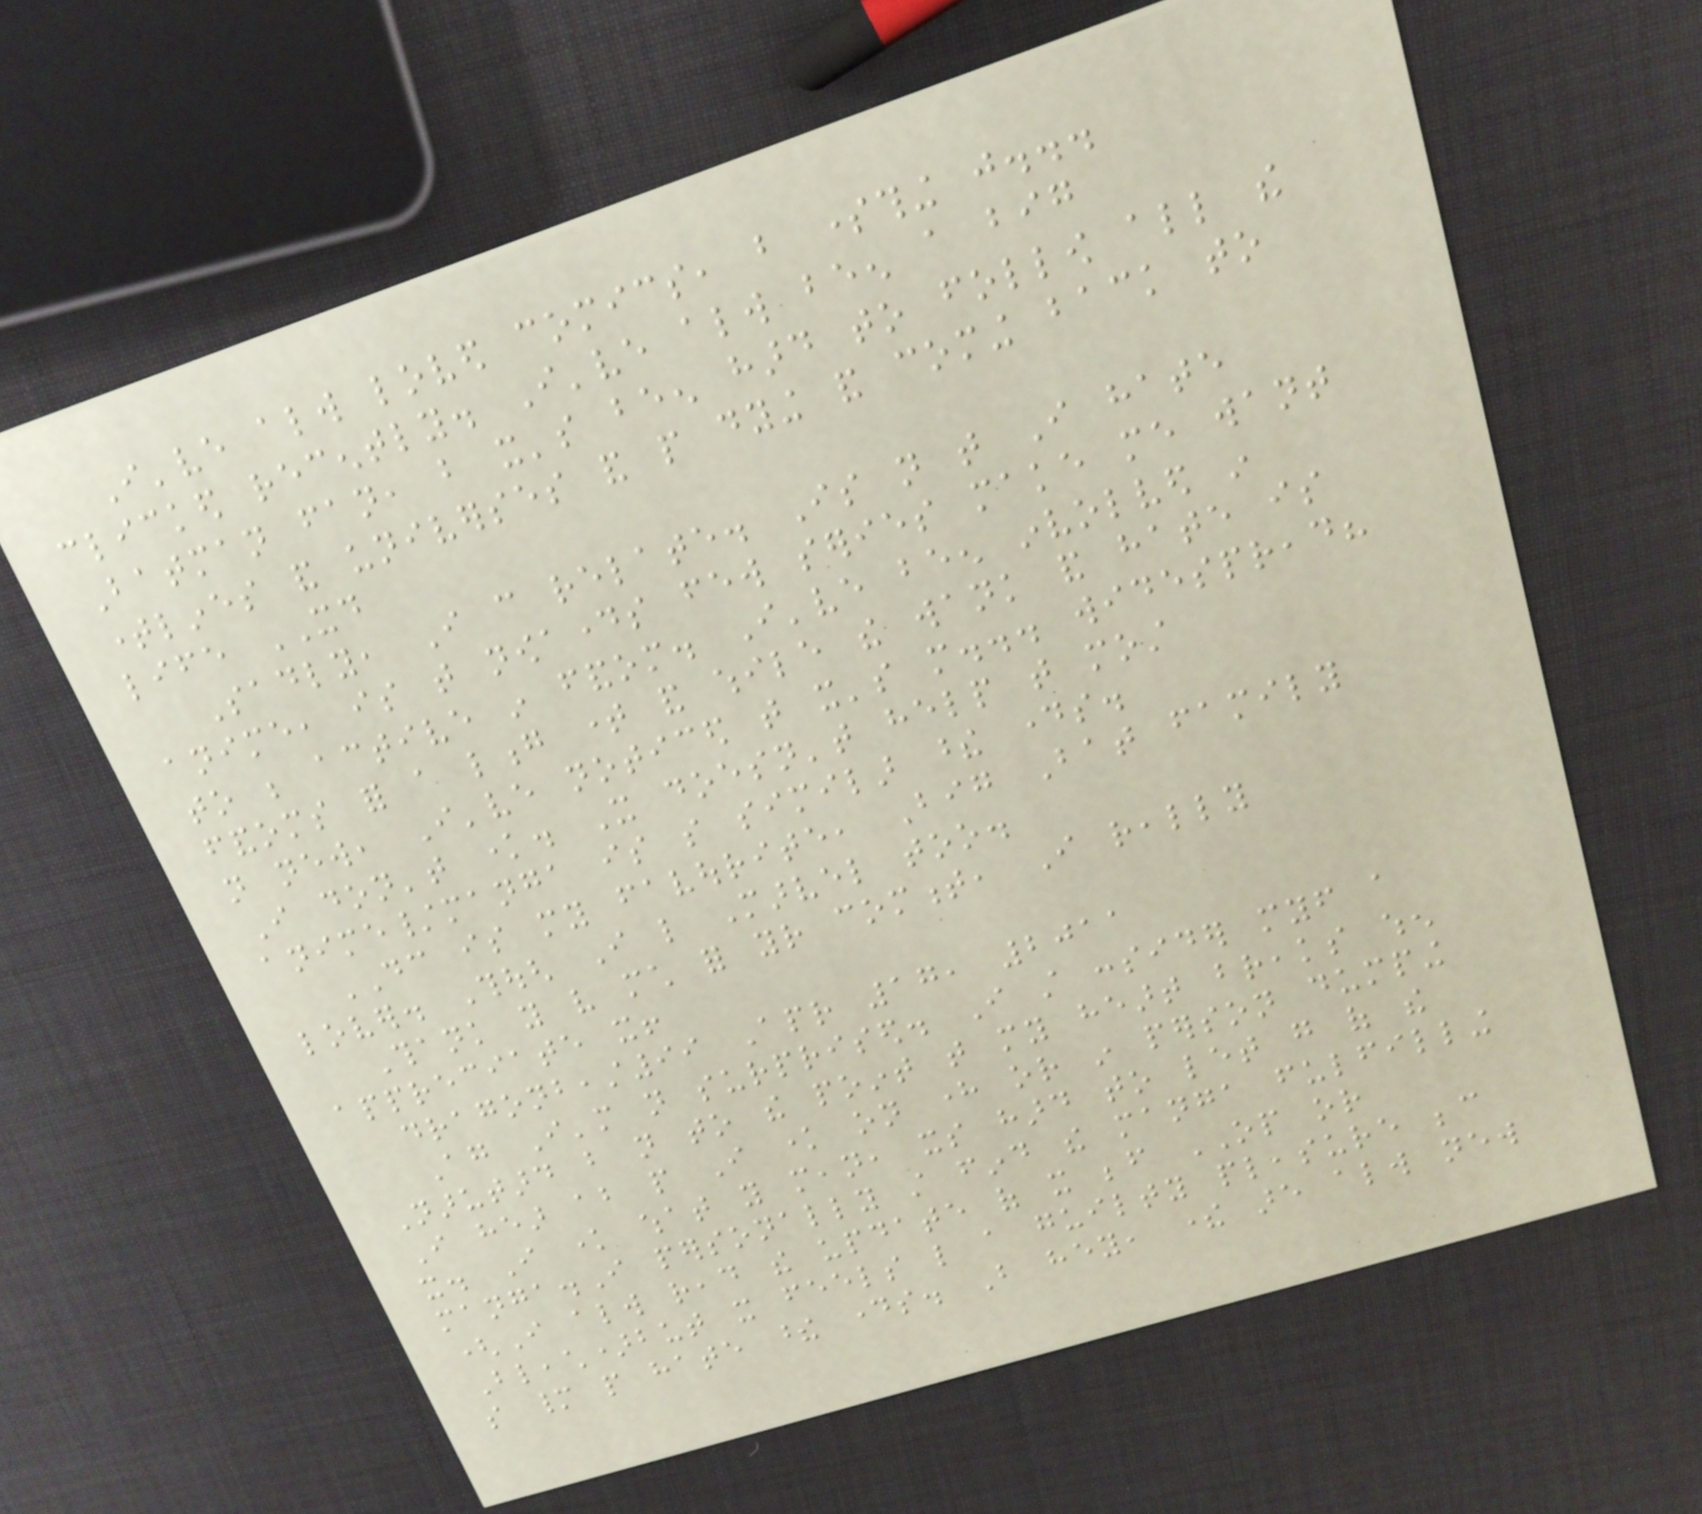I've always loved comics, but something just...
clicked recently. I've always been a big
Batman fan, but it's been hard to follow all the
timelines and universes and people dying and coming back to
life XD
Sadly, I can relate. Is not that I hate
anime, is that nowadays few series make me want
to be active in fandom. I've been involved in
fandoms for a long time and while the wank and hate is
not new, I've noticed that it's more... widespread?
I don't know. It doesn't help that most
anime/manga is so similar these days.
DC is my favourite, Big Bat family
lover. Though I like Marvel too.
Thank you very much for your comment, I really
appreciate it!
dragonbeast99 Apr 17, 2011
Again I'm not surprised. I still consider myself a
Narutard but not to the point that my heart breaks when
I hear about people I know on here or in person dumping
it. I know what you mean, its hard to let go of the
manga.I personally still find the manga fulfilling
(I always read the update of it before OP or
Bleach)but it feels like a guilty pleasure because
so many people hate these days. But hey, there are always new
